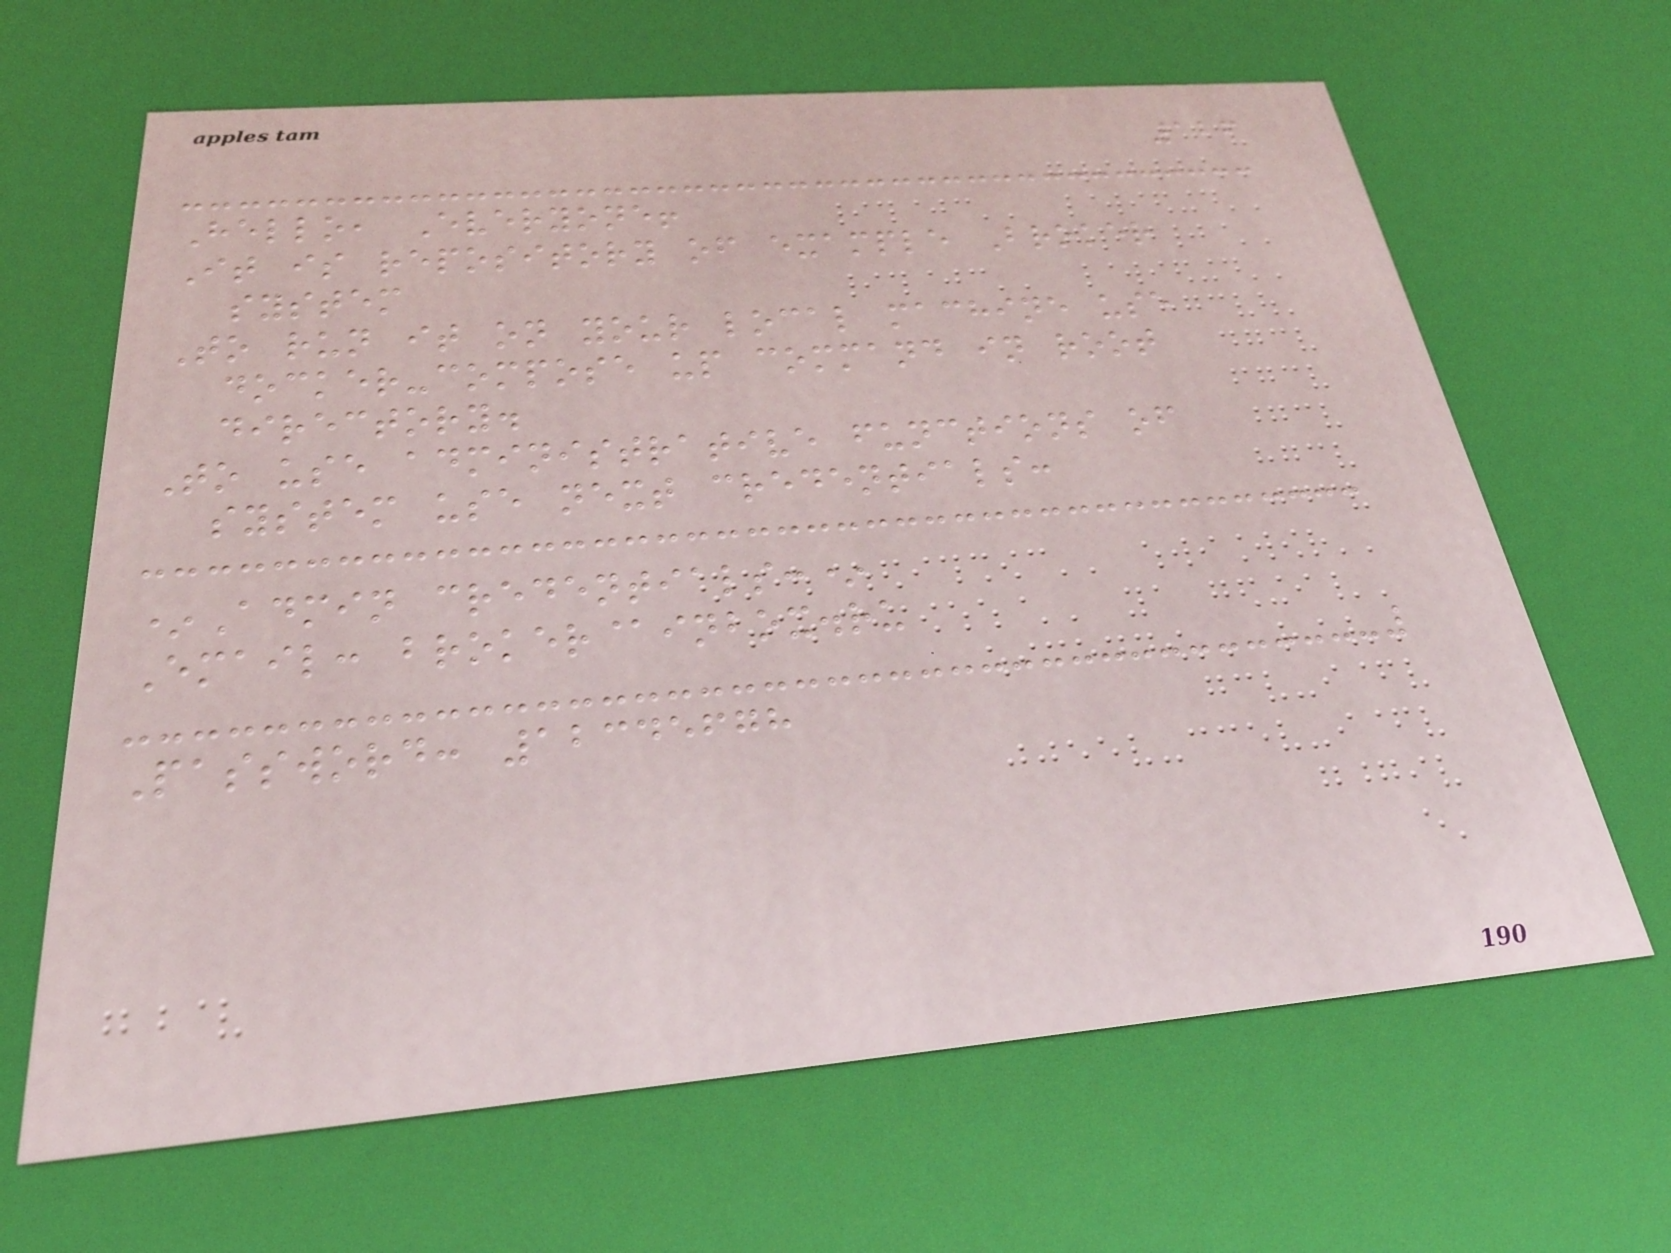126
Hello, Everyone!
It is repository of example Broker
system
To run it on your local machine use
docker-compose up command in root
directory.
To use administrative functions of
system use next credentials:
*Admin credentials:*
Email: broker@inbox.ru
Password: 12345678
